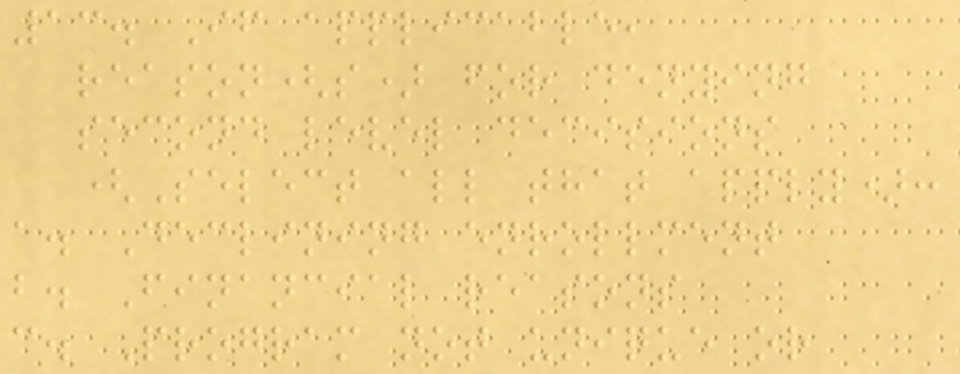13. If applicable,
reason(s) for denying
second level decisions
(Select all that apply):
a. Declining enrollment
b. Financial reasons
c. Program not unique or
